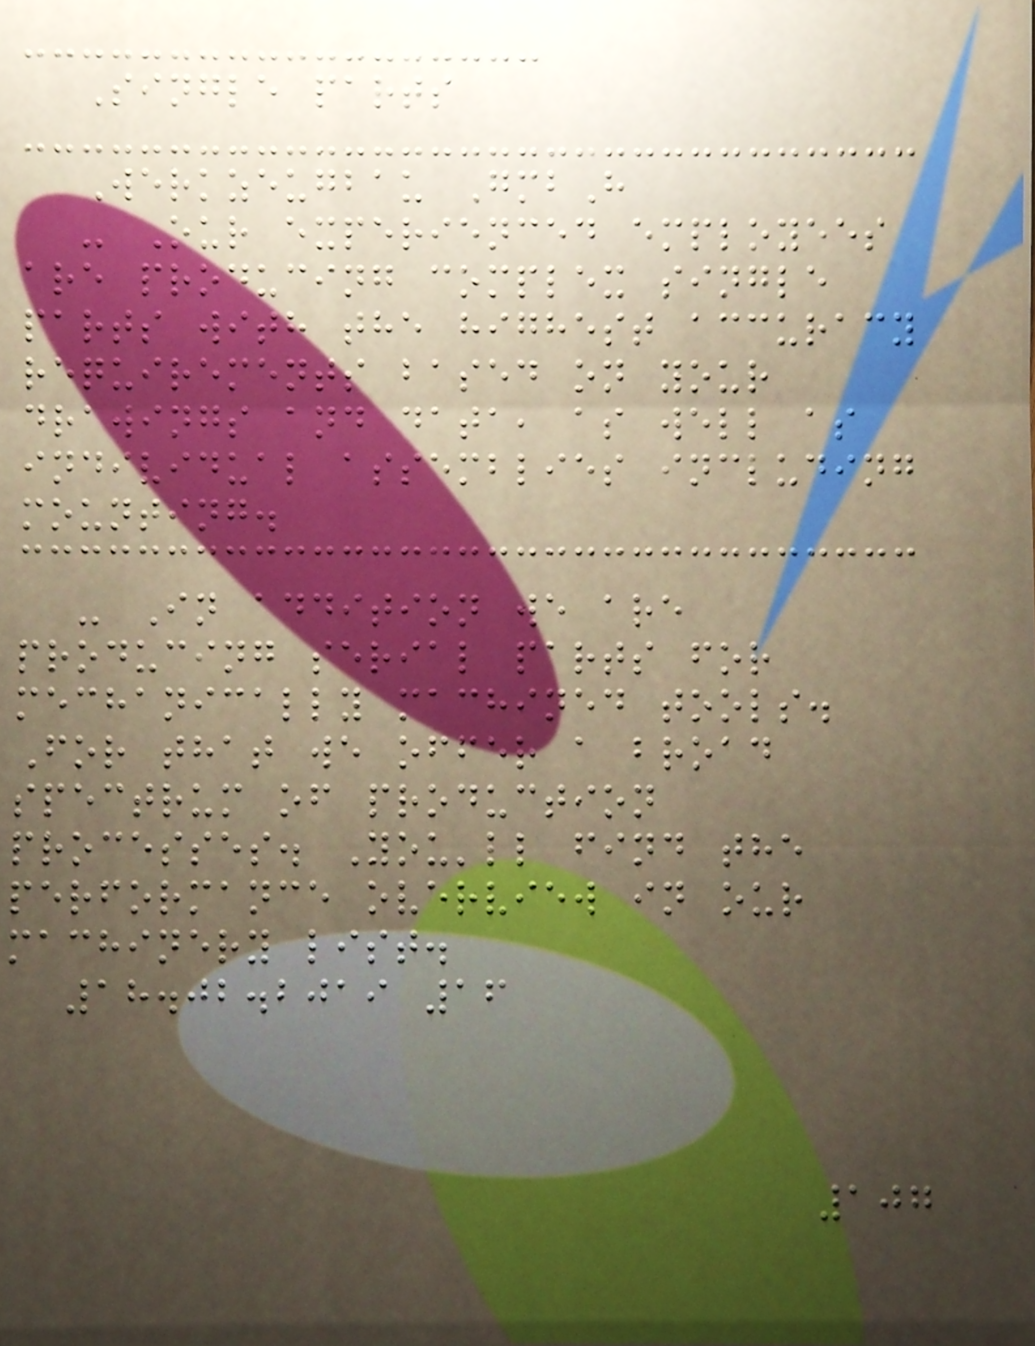Single parts
Werkzeugbau GmbH
- Our experienced employees
are producing complex single
parts with the highest accuracy
requirements based on your
drawings and data, as well as
individual assemblies including
mounting.
- In addition we are
producing serial parts for
mechanically machined tools.
For that we offer a broad
spectrum of production
processes. You'll find the
performance overview in our
machinery list.
18.02.2019 16
107
